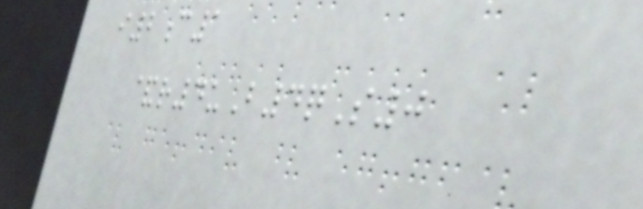i2c1
&r4uB4qS0
